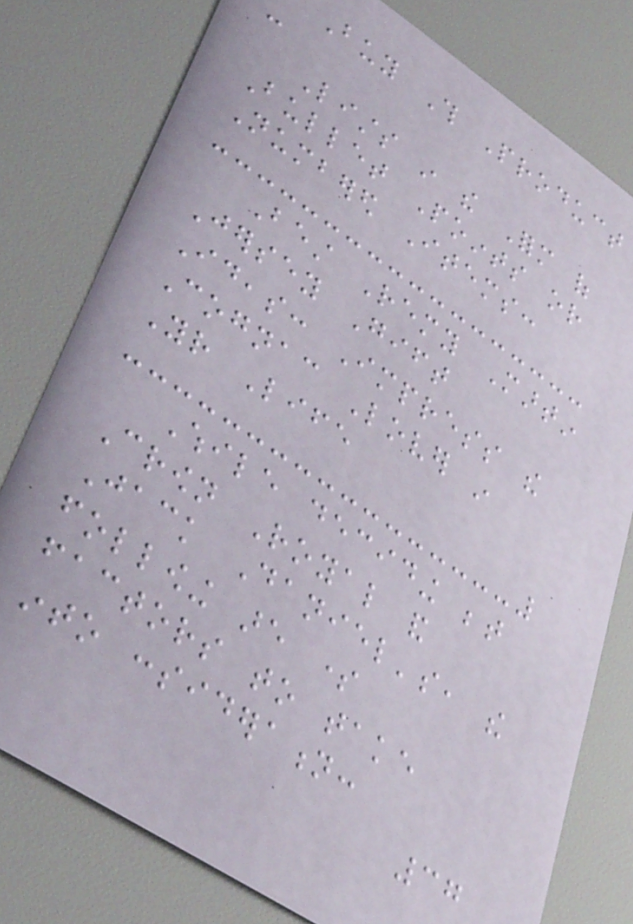Buy This Product
:
Lists in the Form of
Bullet Points or
Numbered Items:
Best Remy Martin
Jersey Gift
Ideas: Impress the
Cognac Lover in
Your Life
While deciding between
Crown Royal and
Jack Daniel's, the
following are some
factors to take
into consideration:
37
